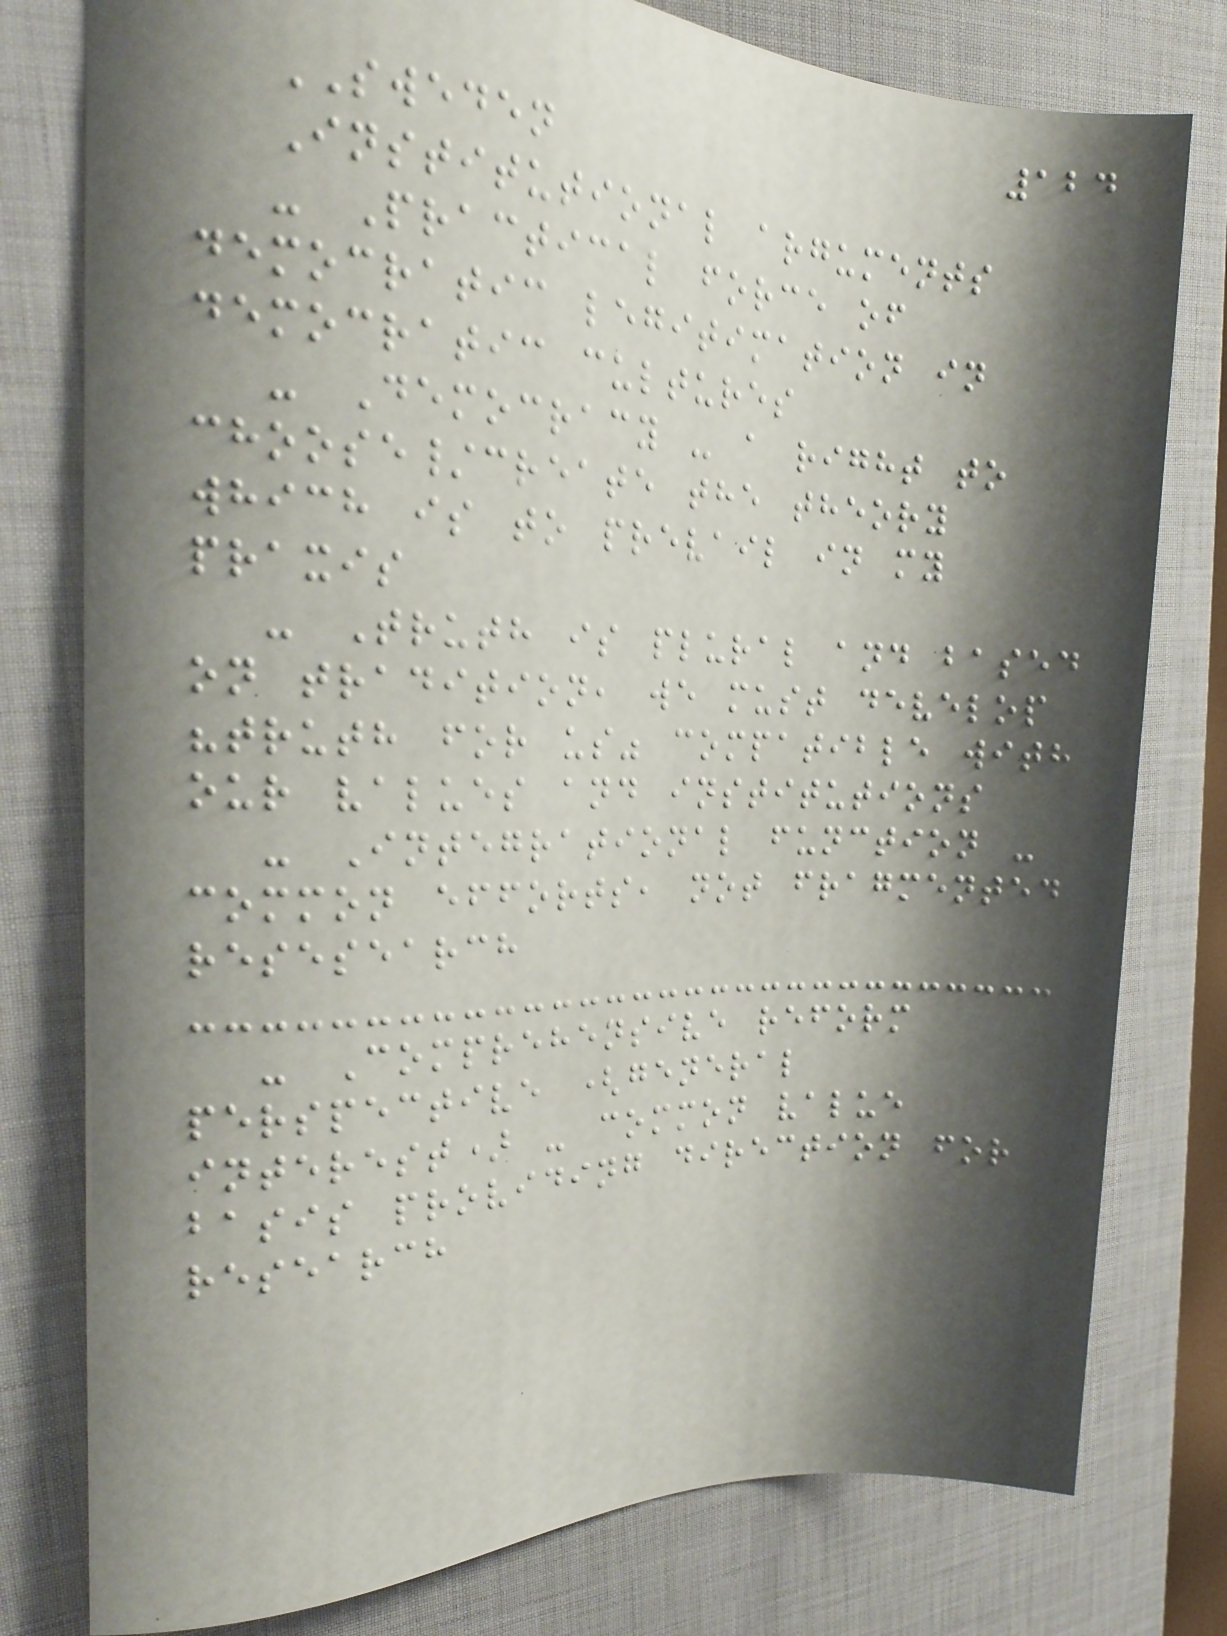124
SWEDEN
Institutional arguments
- Practical force of
democratic legitimation in
democratic cultures
- Democracy - a right to
choose/create the theory
which is to prevail in my
praxis
- Truth is plural and based
on tradition, we must develop
"truth for us" compatible with
our values and institutions
- Integrational function -
common efforts, not fragmented
resesearch
- Comprehensive reform
perspective (general
interest) - common value
basis providing direction for
research
